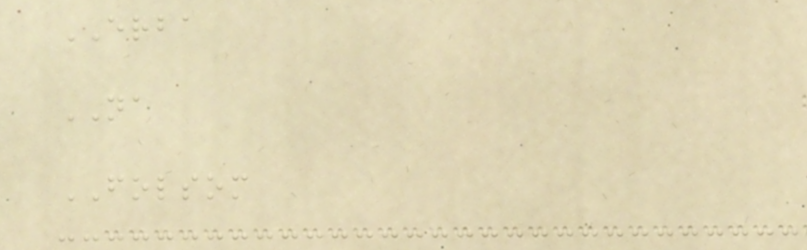ERBA
NA
FOLSOM
